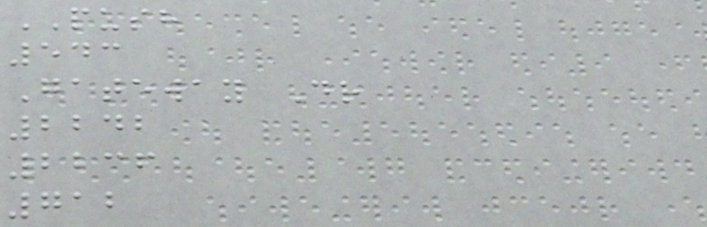PUSH
543
Gateway Dr
2242
2236
712
